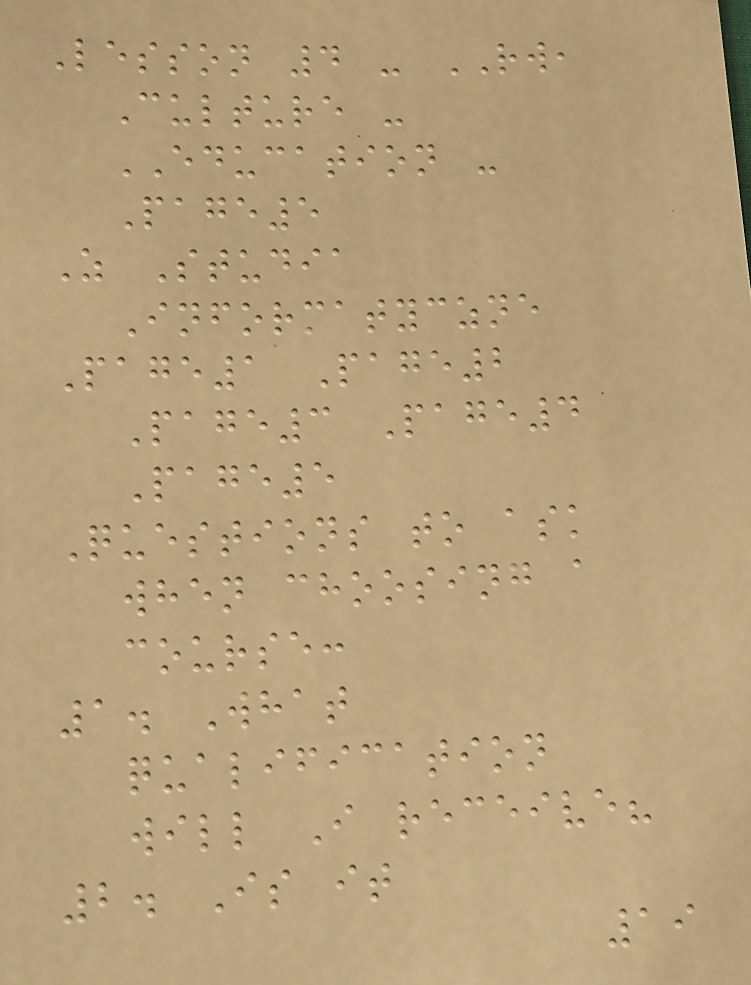Lesson 4 - RW,
Culture -
EDUCATION -
Page5
Z Studia
Informatyczne
Page1 Page2
Page3 Page4
Page5
Questions to ask
when choosing a
course:
1. What
qualification
will I receive?
2. Is it
19
